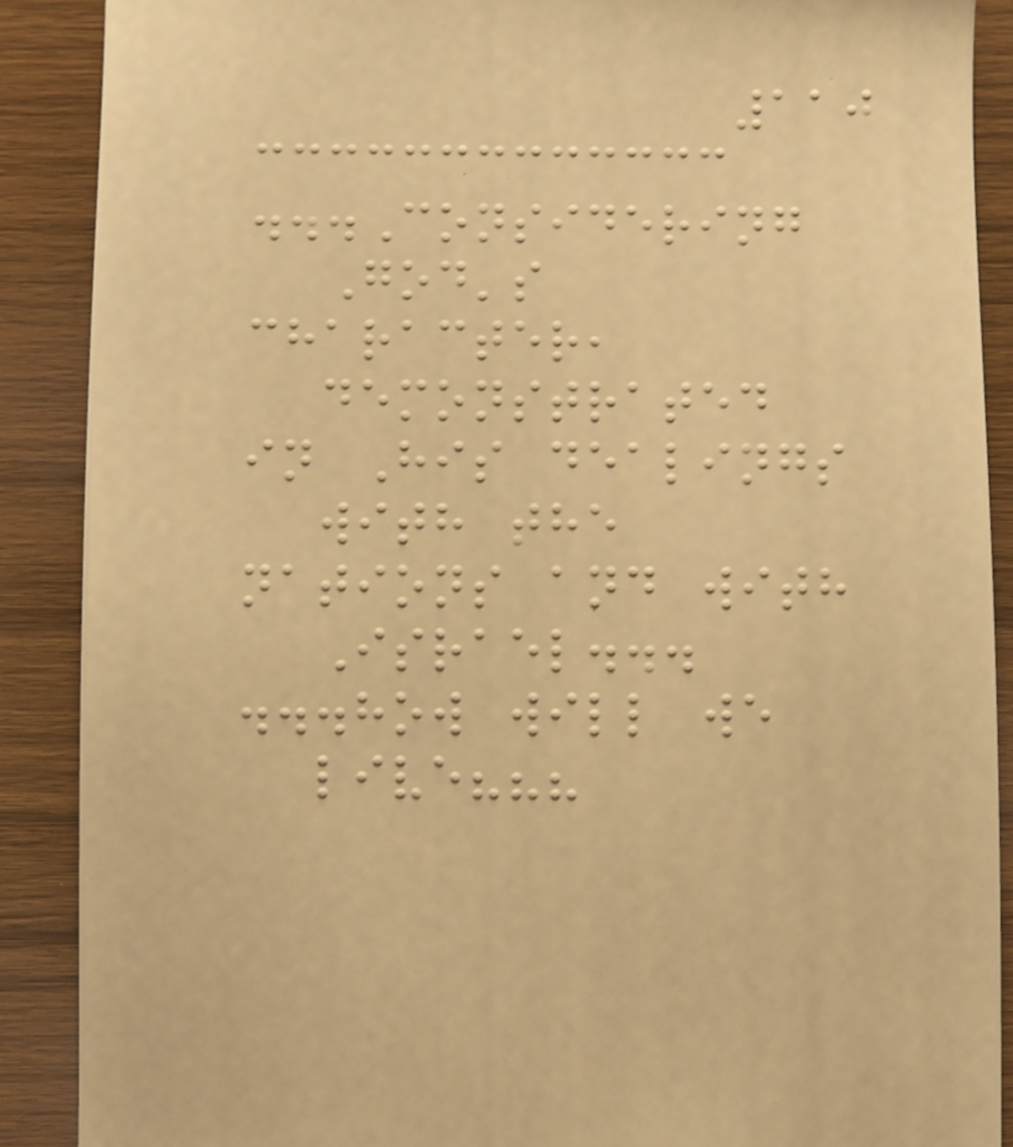110
...Considering
God's
character,
demonstrated
in His dealings
with the
nations and with
Israel...
...how will we
live???
